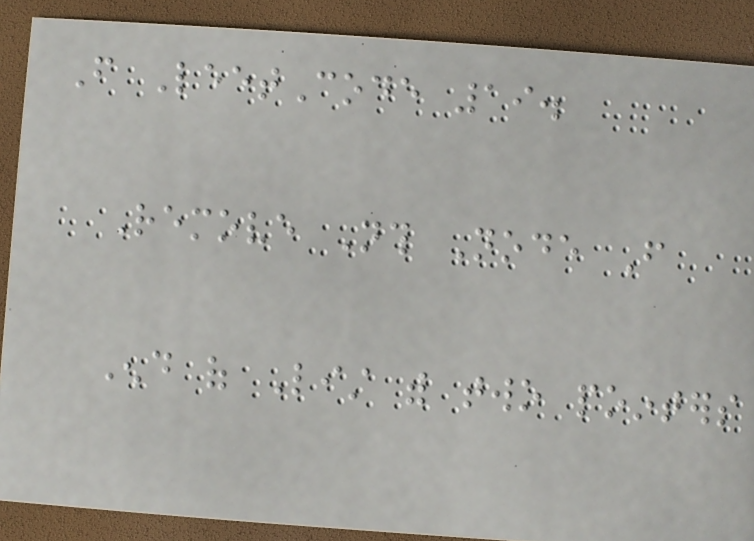From LeetCode 19.
Remove Nth Node From
End of List with two pointers
